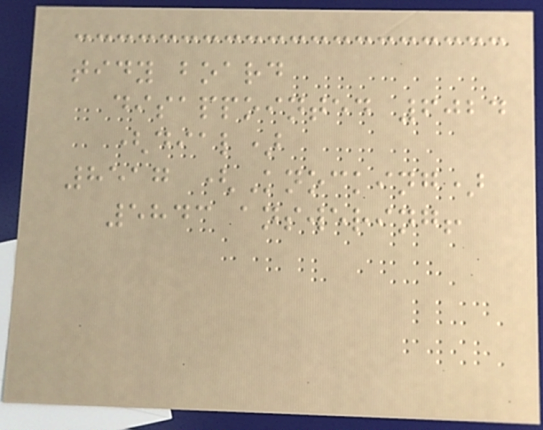tidy board
disappointed 6024
(dial)
8517 (Knocking)
5843 answering!
